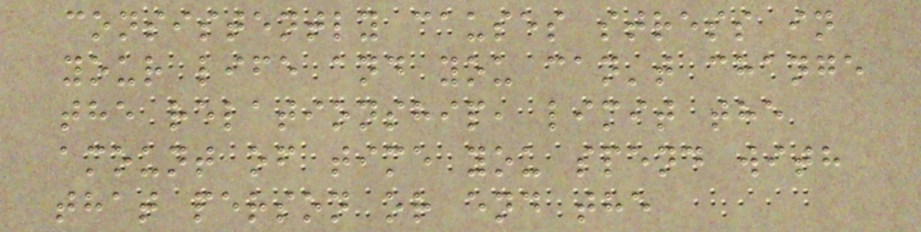consistently causes stress in
your life and you can't change
the relationship, limit the
amount of time you spend with
that person or end the
